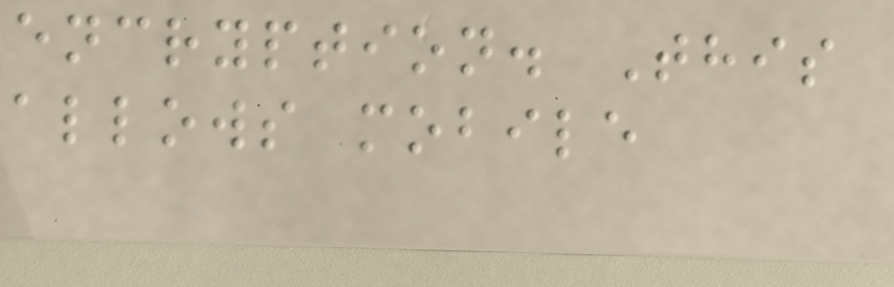encryption. This
allows mobile
